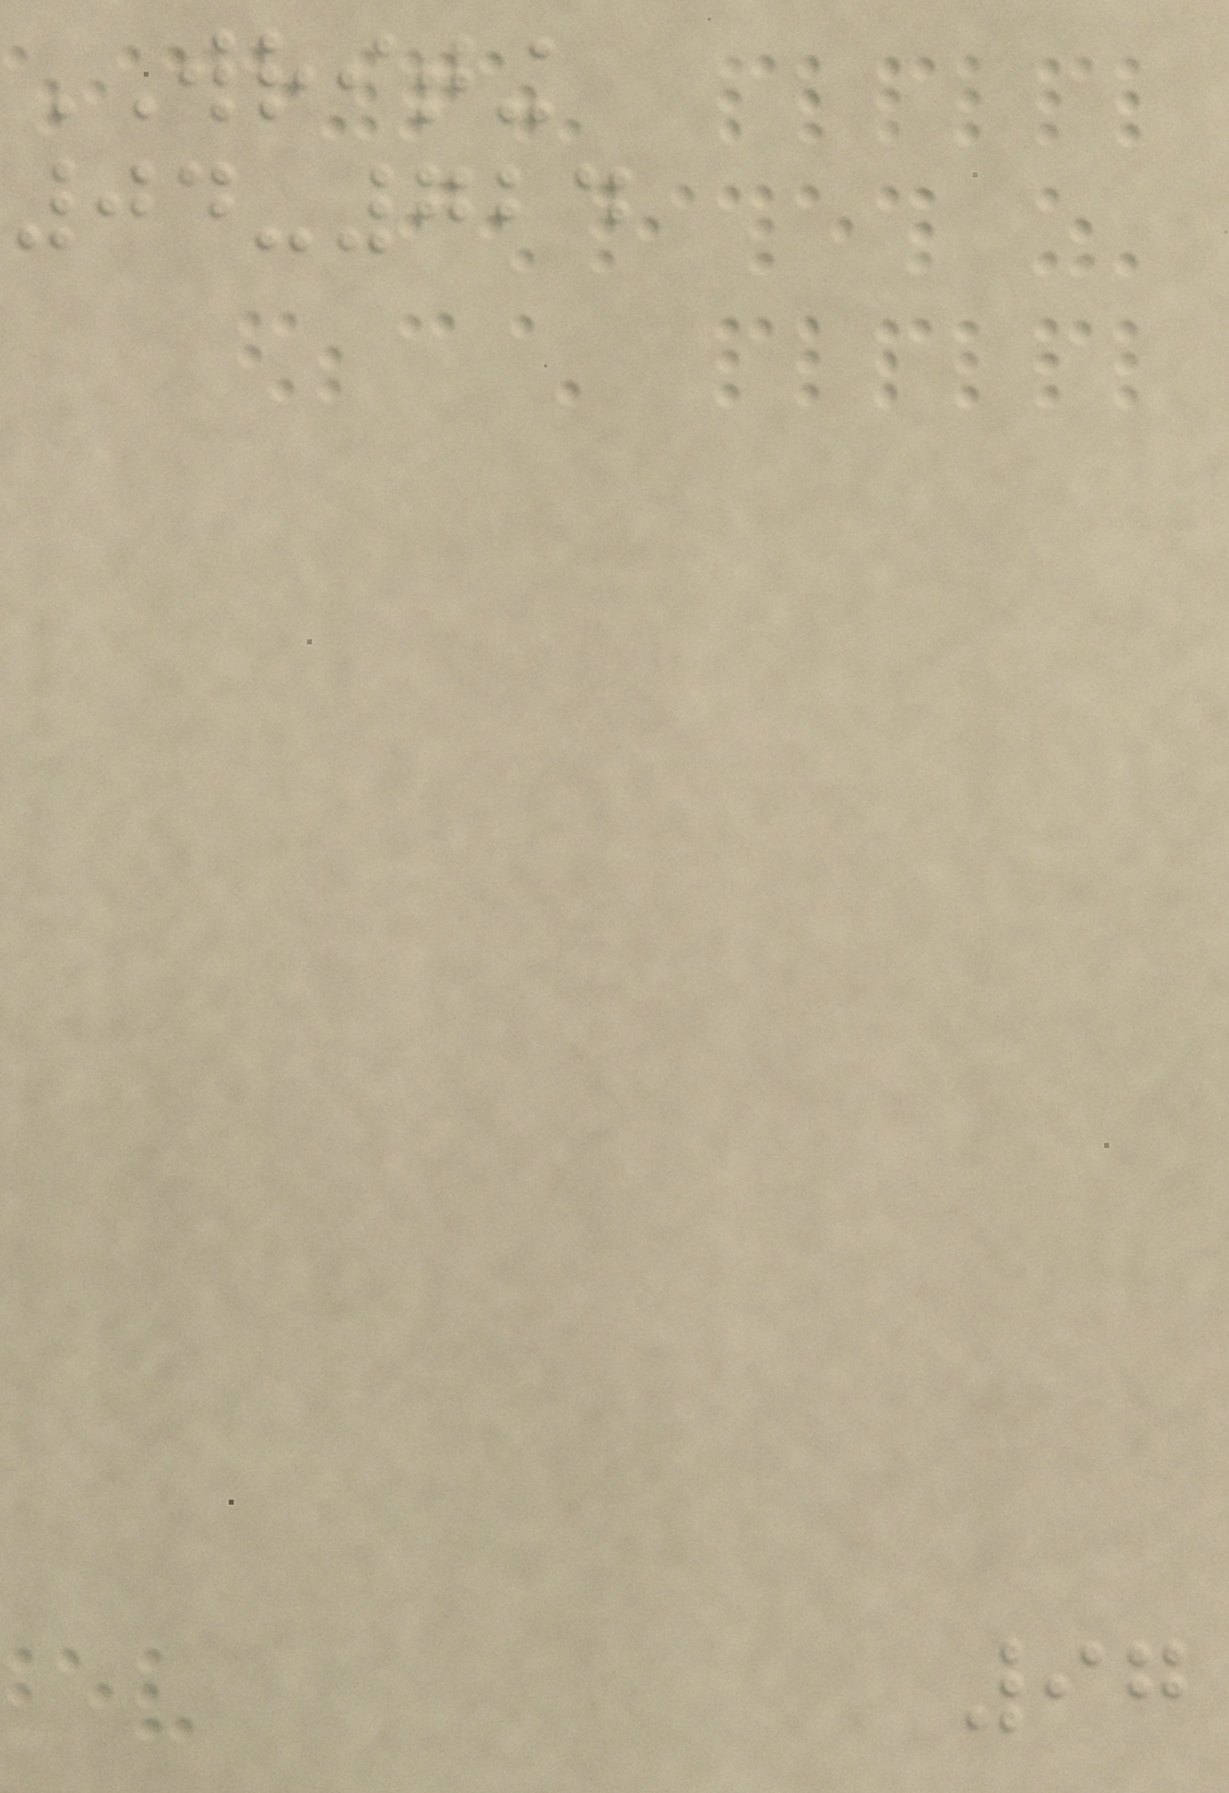WRITING
04-724
97
